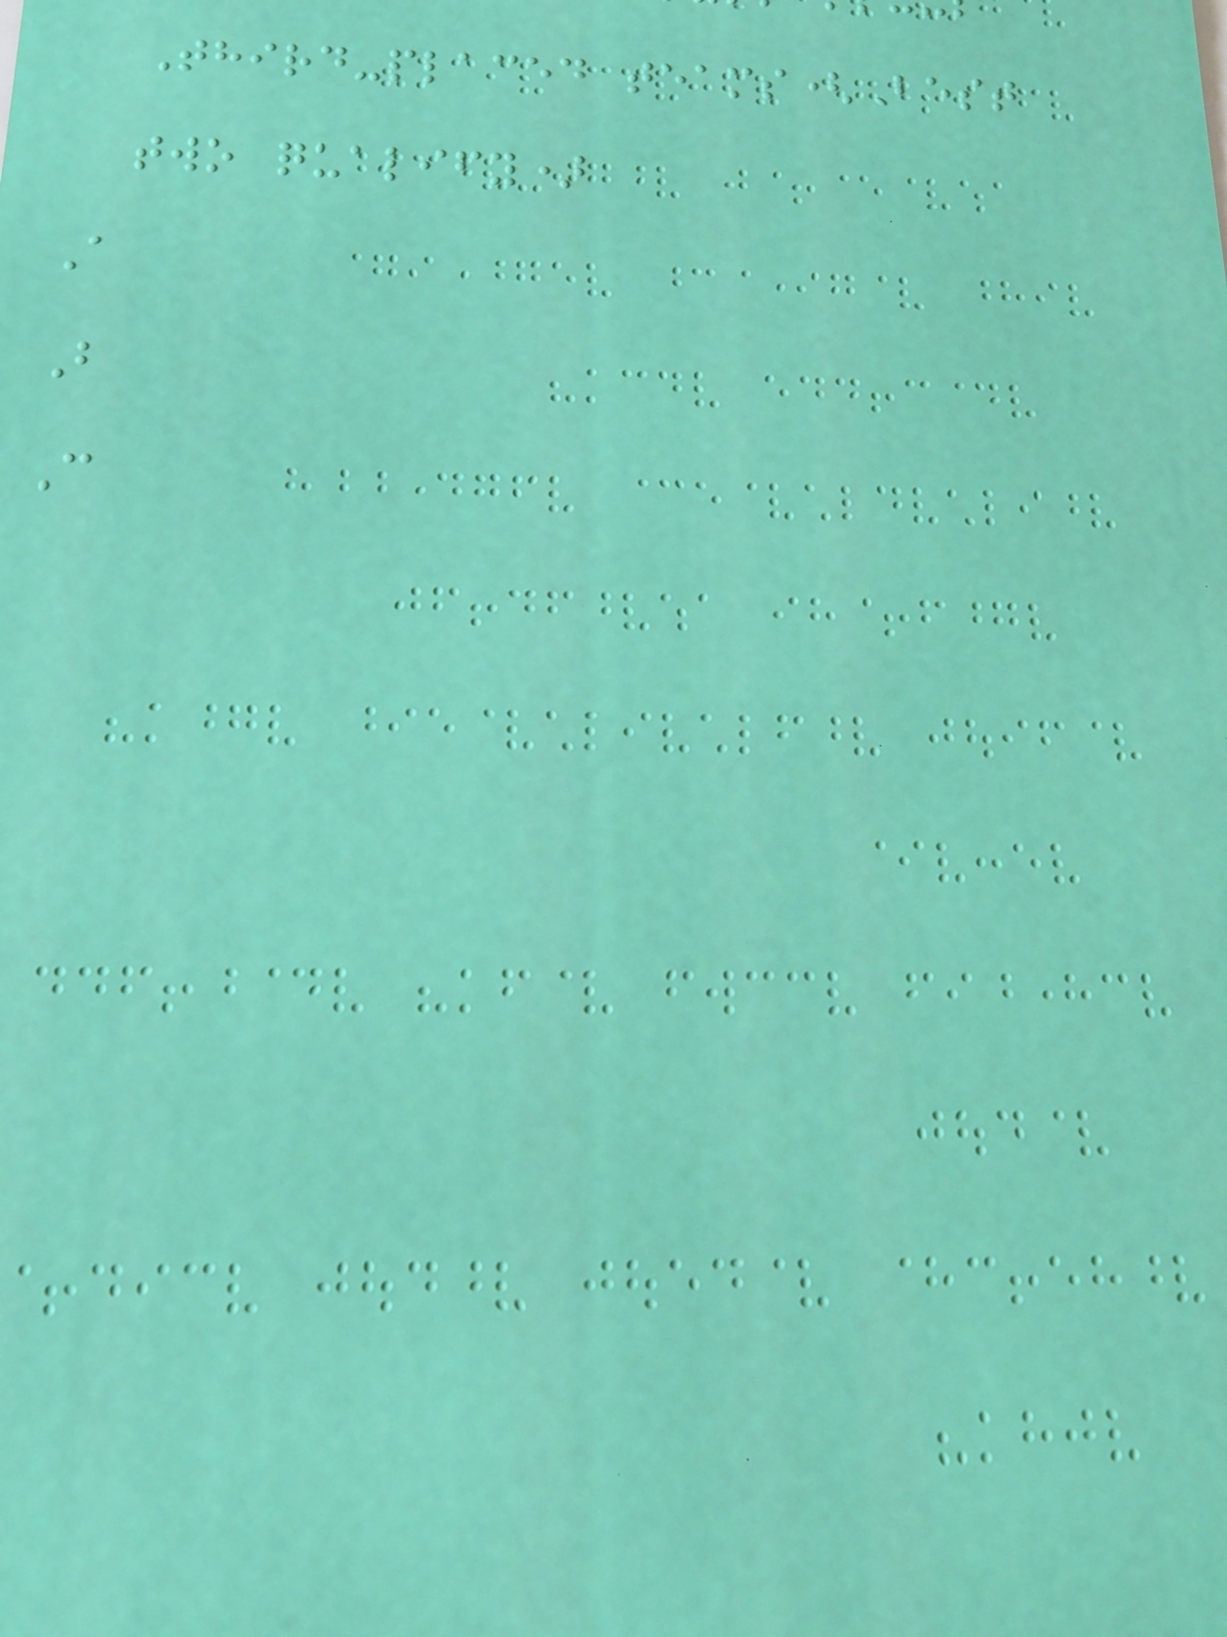Third-placed teams(Best
two qualify)
A
B
C
